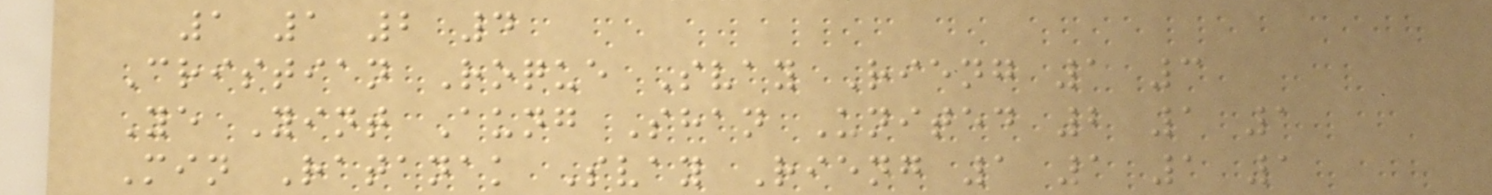1 1 2 4
Cristian Roque Svay Rieng 1 3
Ye Yint Aung Shan United 2 1 1
Min Ratanak Svay Rieng 1 1 1 1
